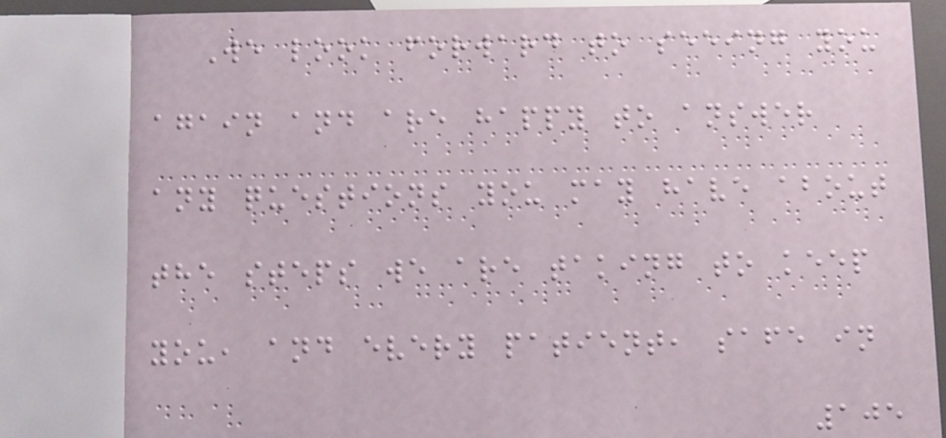We look forward to seeing you
again and are happy to answer
any questions you may have about
the steps we are taking to keep
you, and every patient, safe in
105
